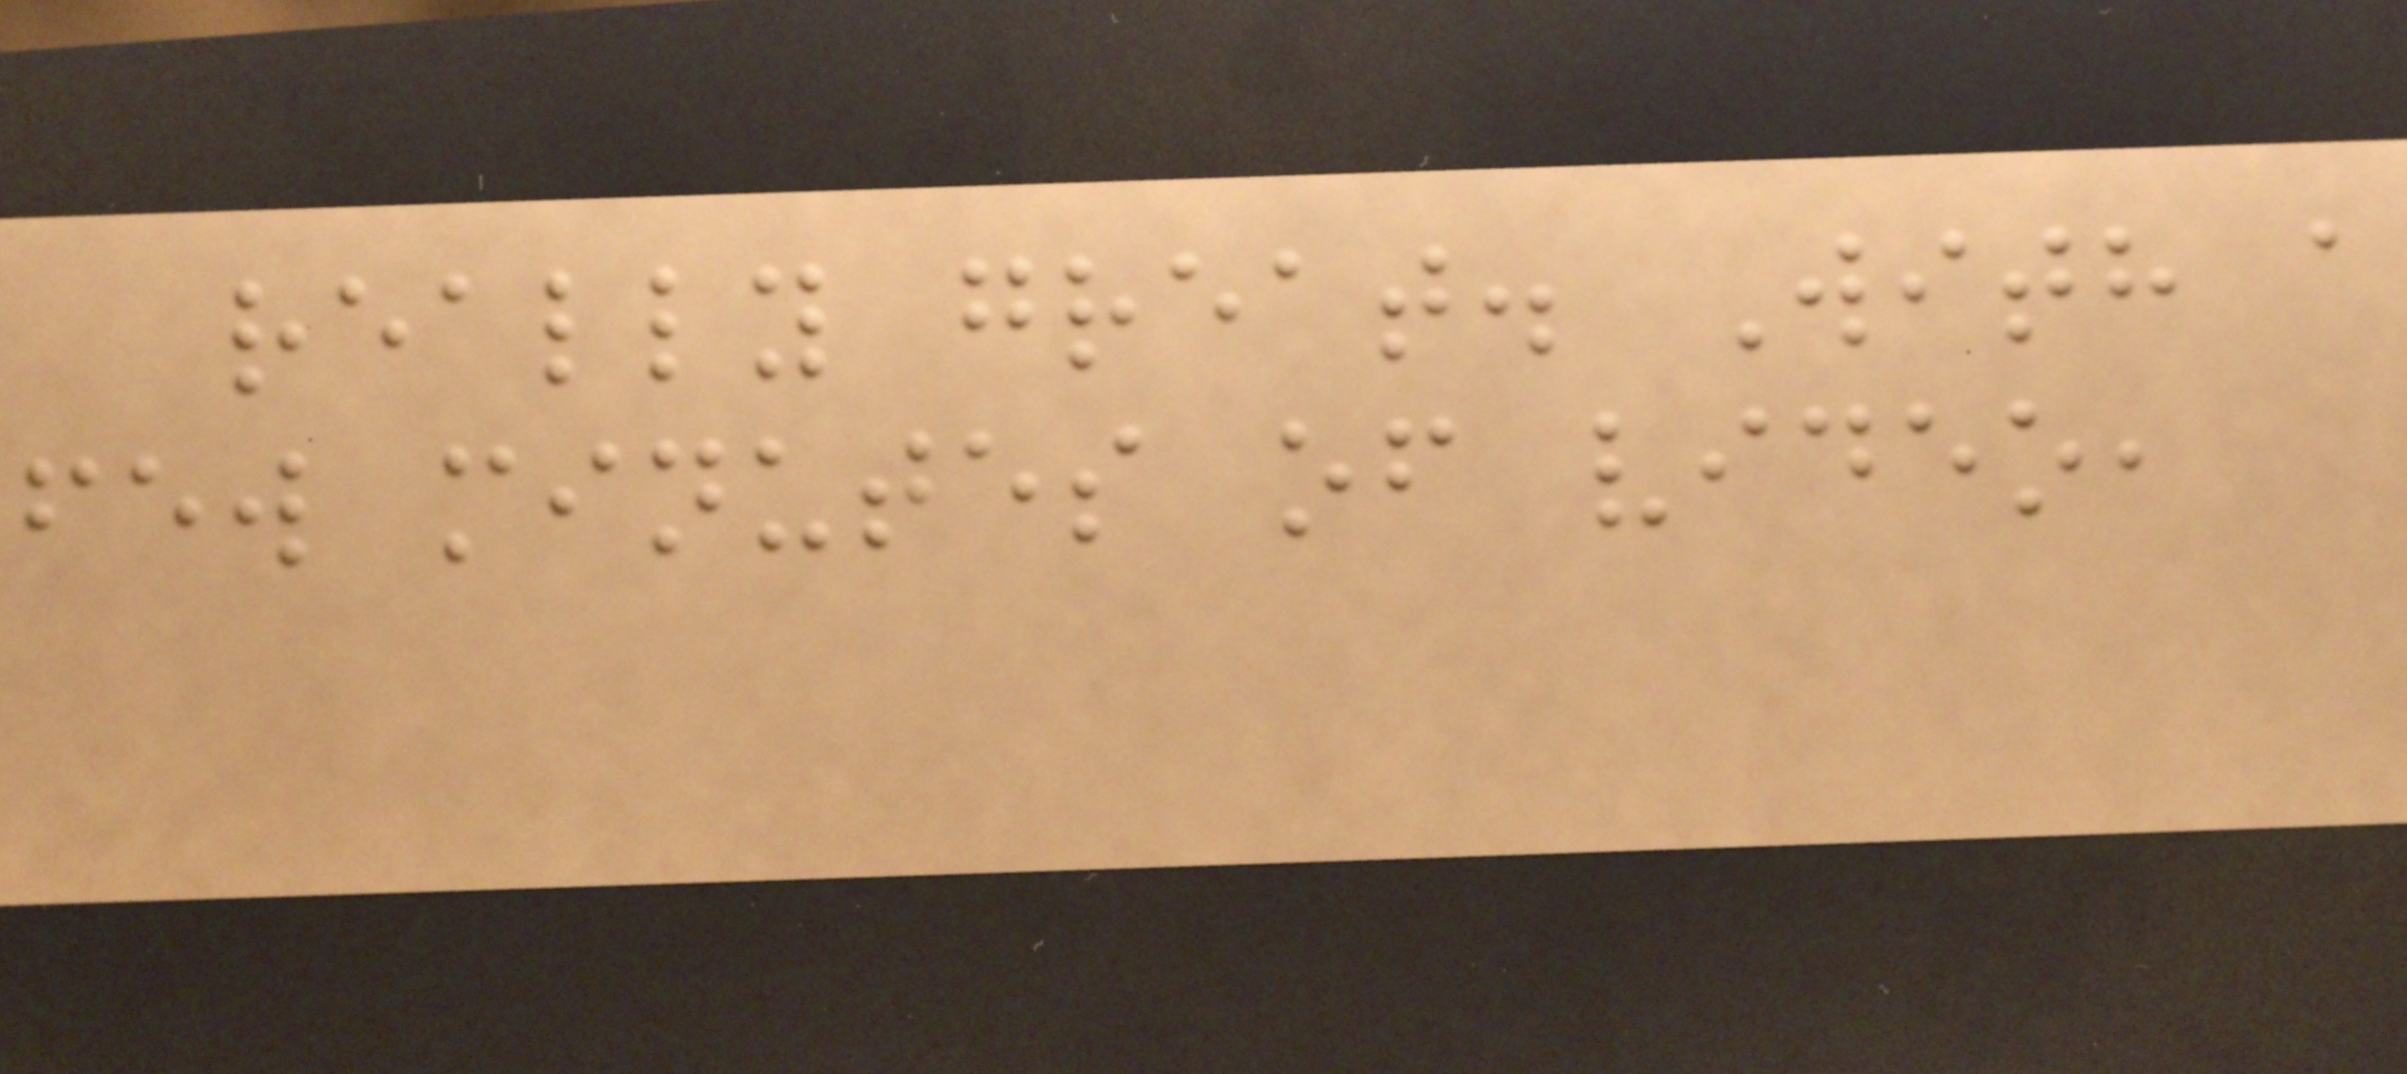really great. With a
few minutes of video,
